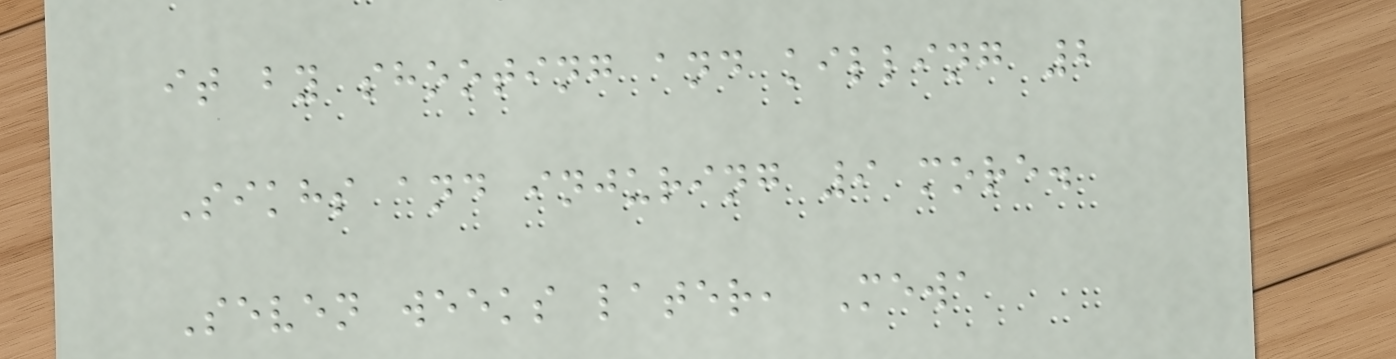it by shooting and killing 2
Sikhs and injuring 9 more.
Seven weeks later, Mewa
